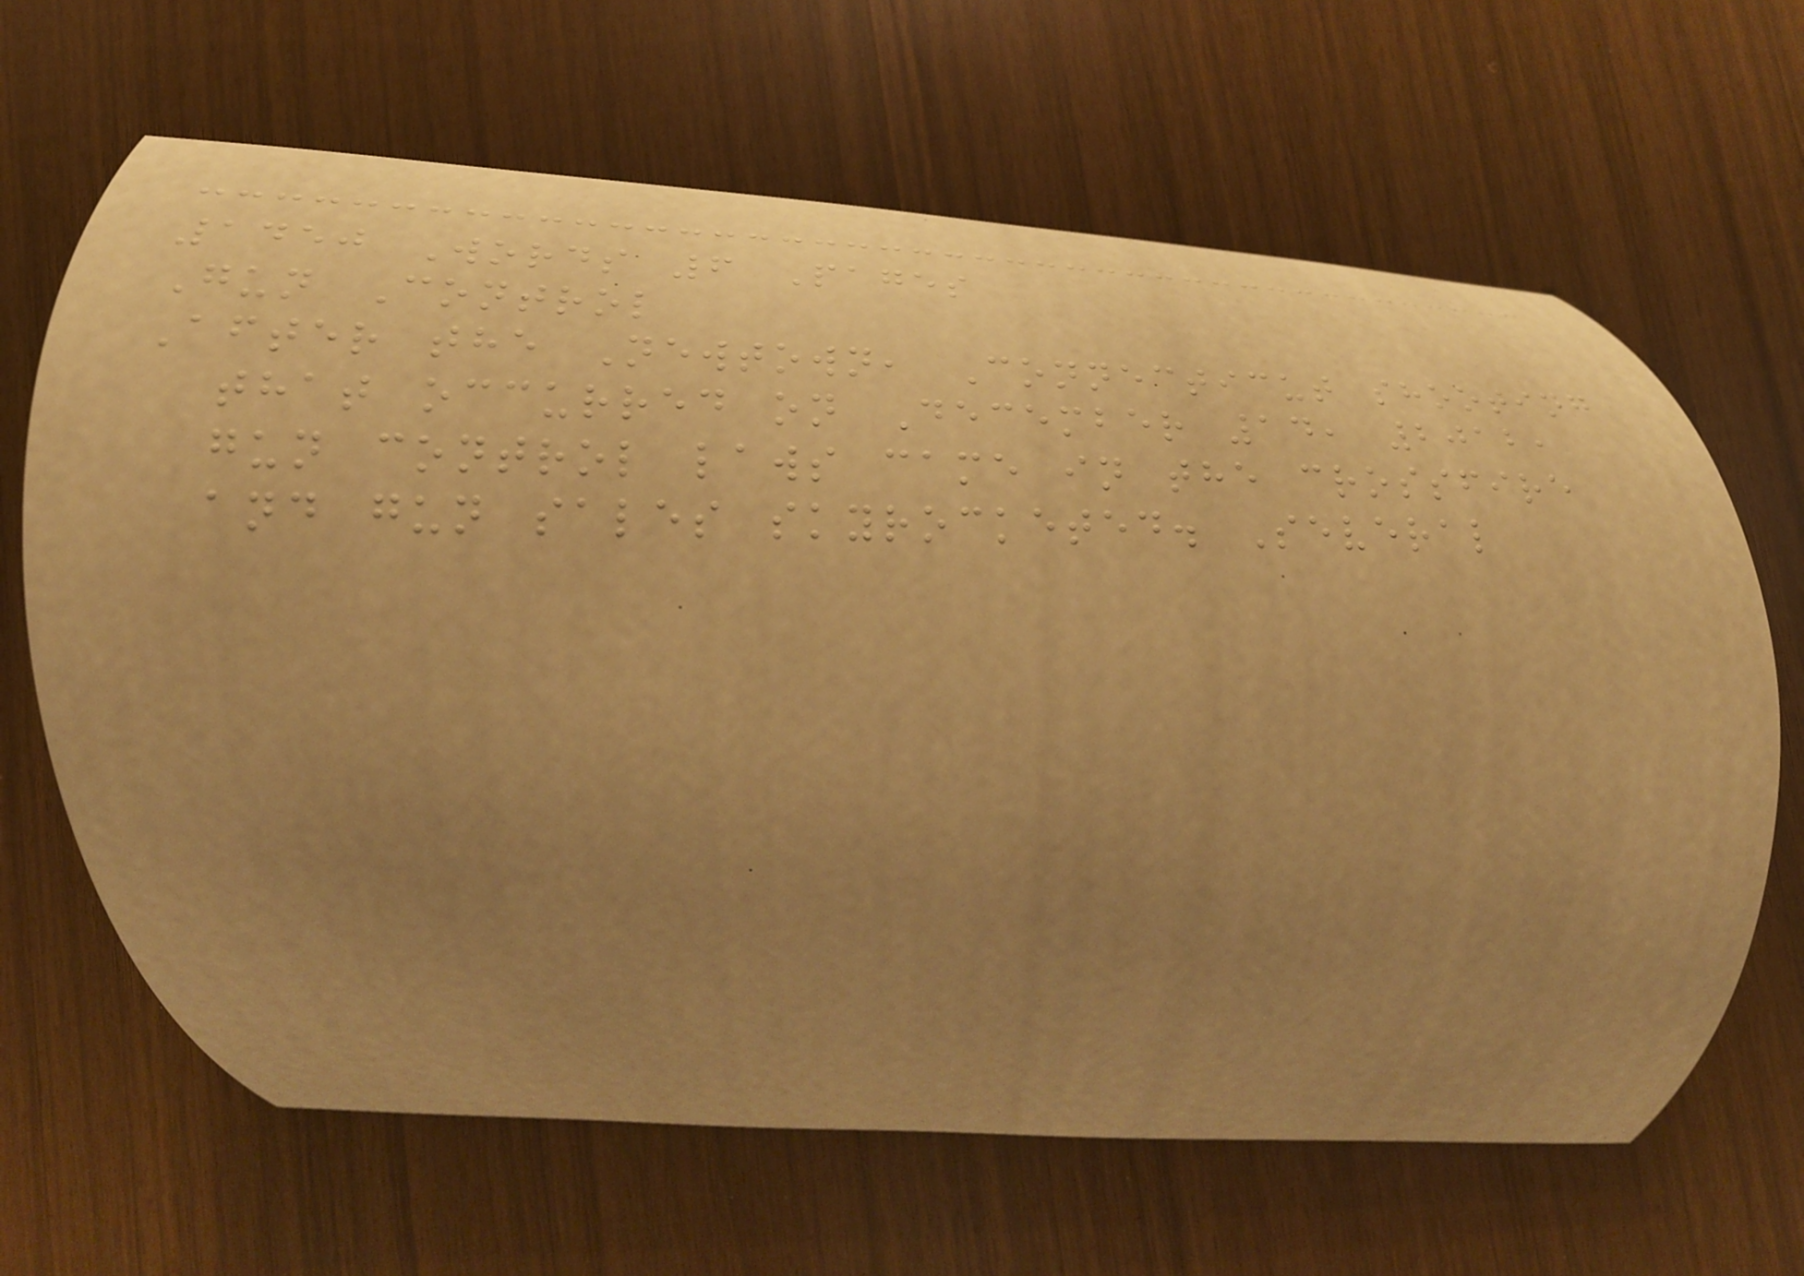1450 Words 6 Pages
Gun Control
After the Newtown, Connecticut shooting
that occurred on December 14, 2012,
gun control laws came in the crossfire
and gun sales skyrocketed. Several
